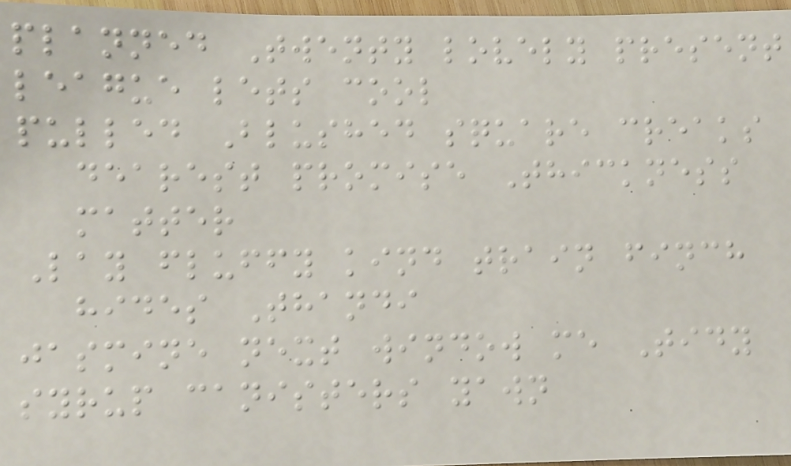planned Twenty lovely present
league lets cool
pulled Blushed square creaks
dearest promise Thickness
matter
Lay fluffy kind train finch
hides Thandi
jasmine next window me Tidy
syrup canisters yawn
